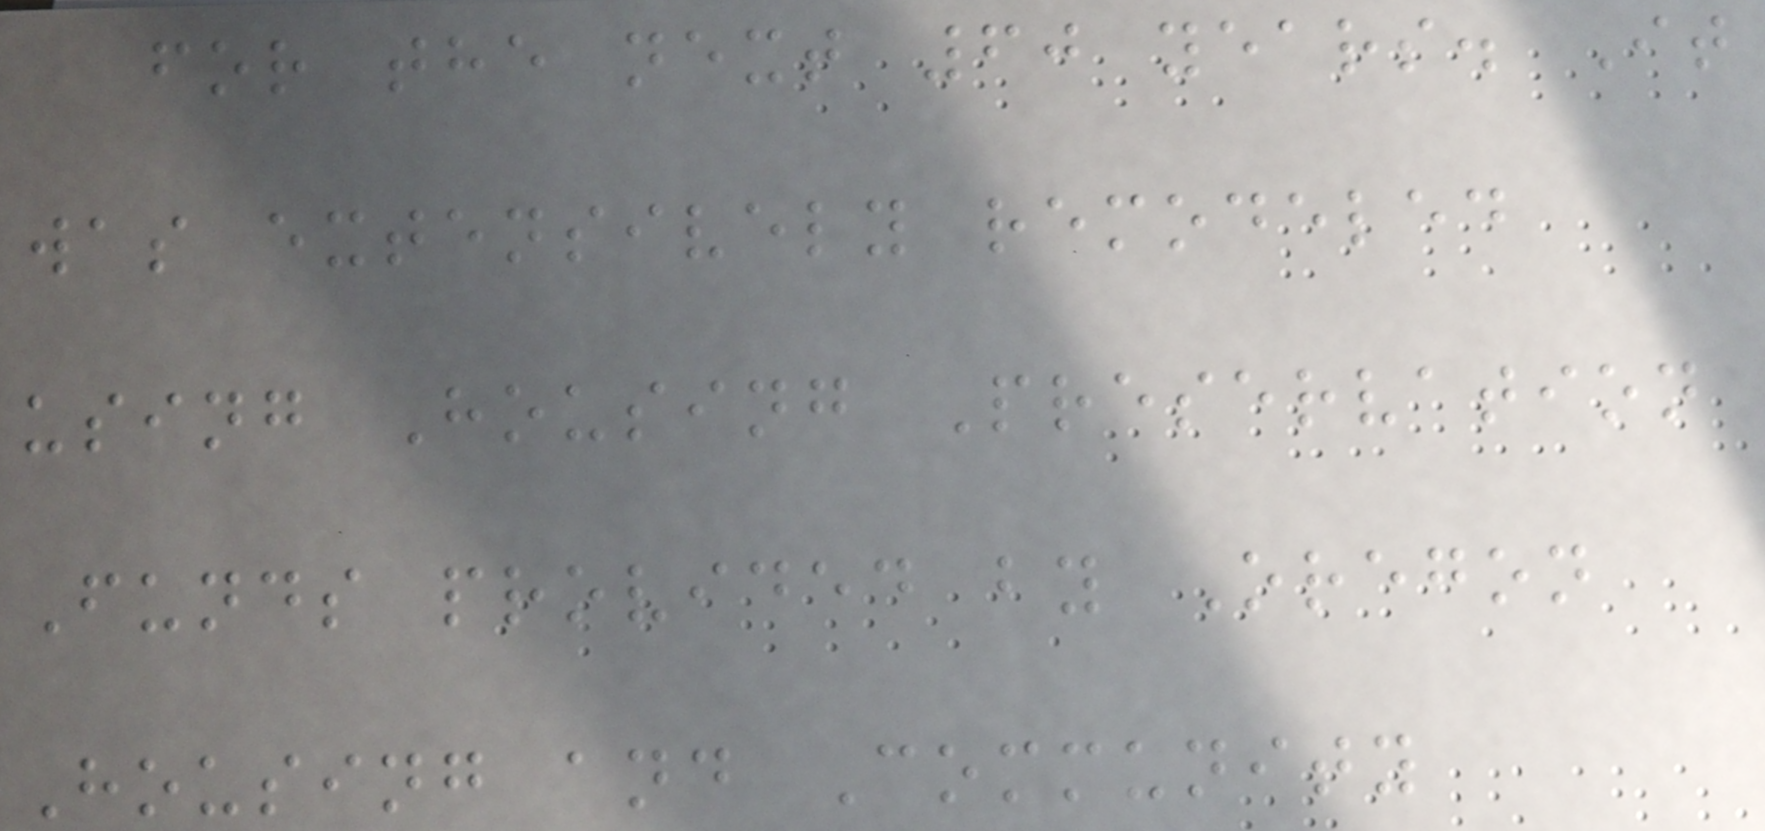for the next 60 years. It
was extensively remodeled
using Housing Preservation
Funds provided by Oregon
Housing and Community
